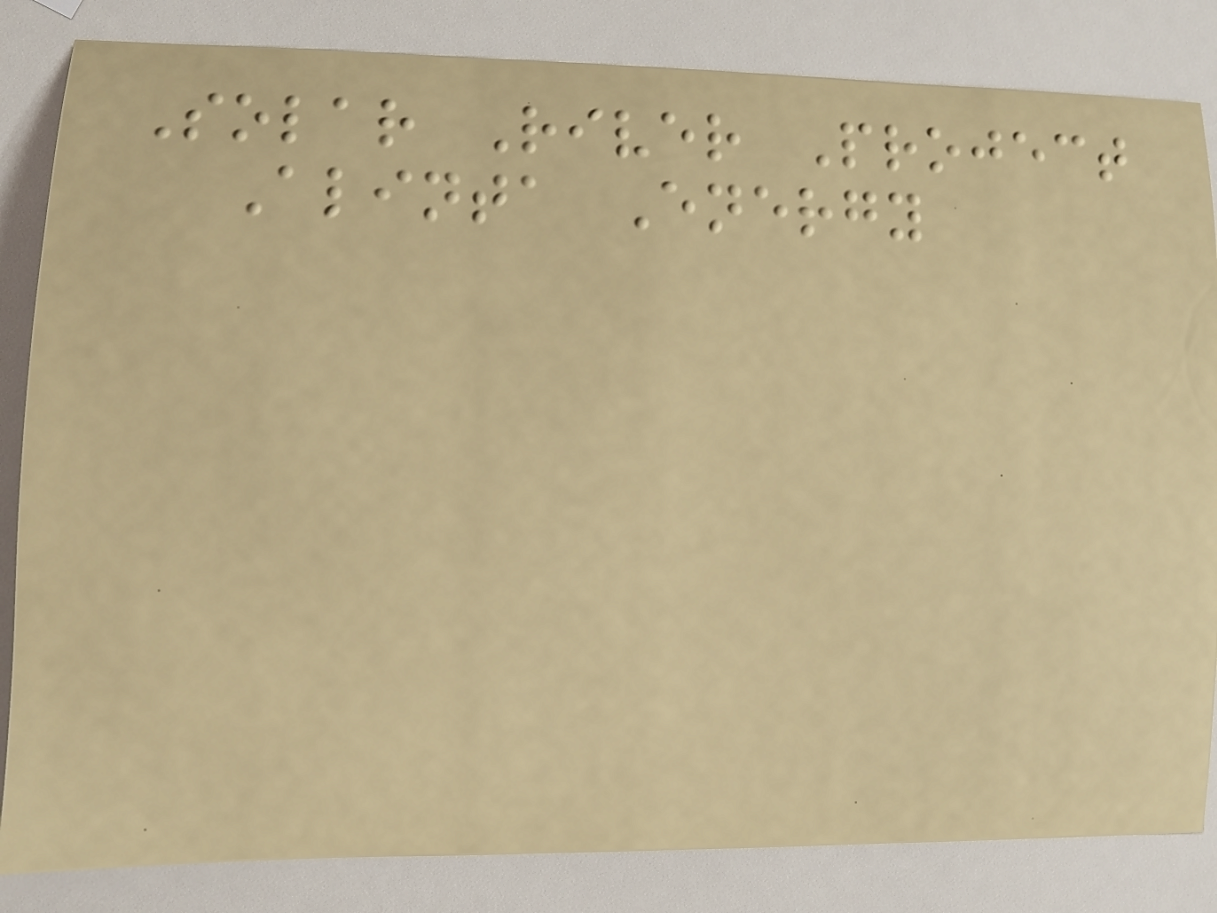Solar River Project
Alinta Energy
